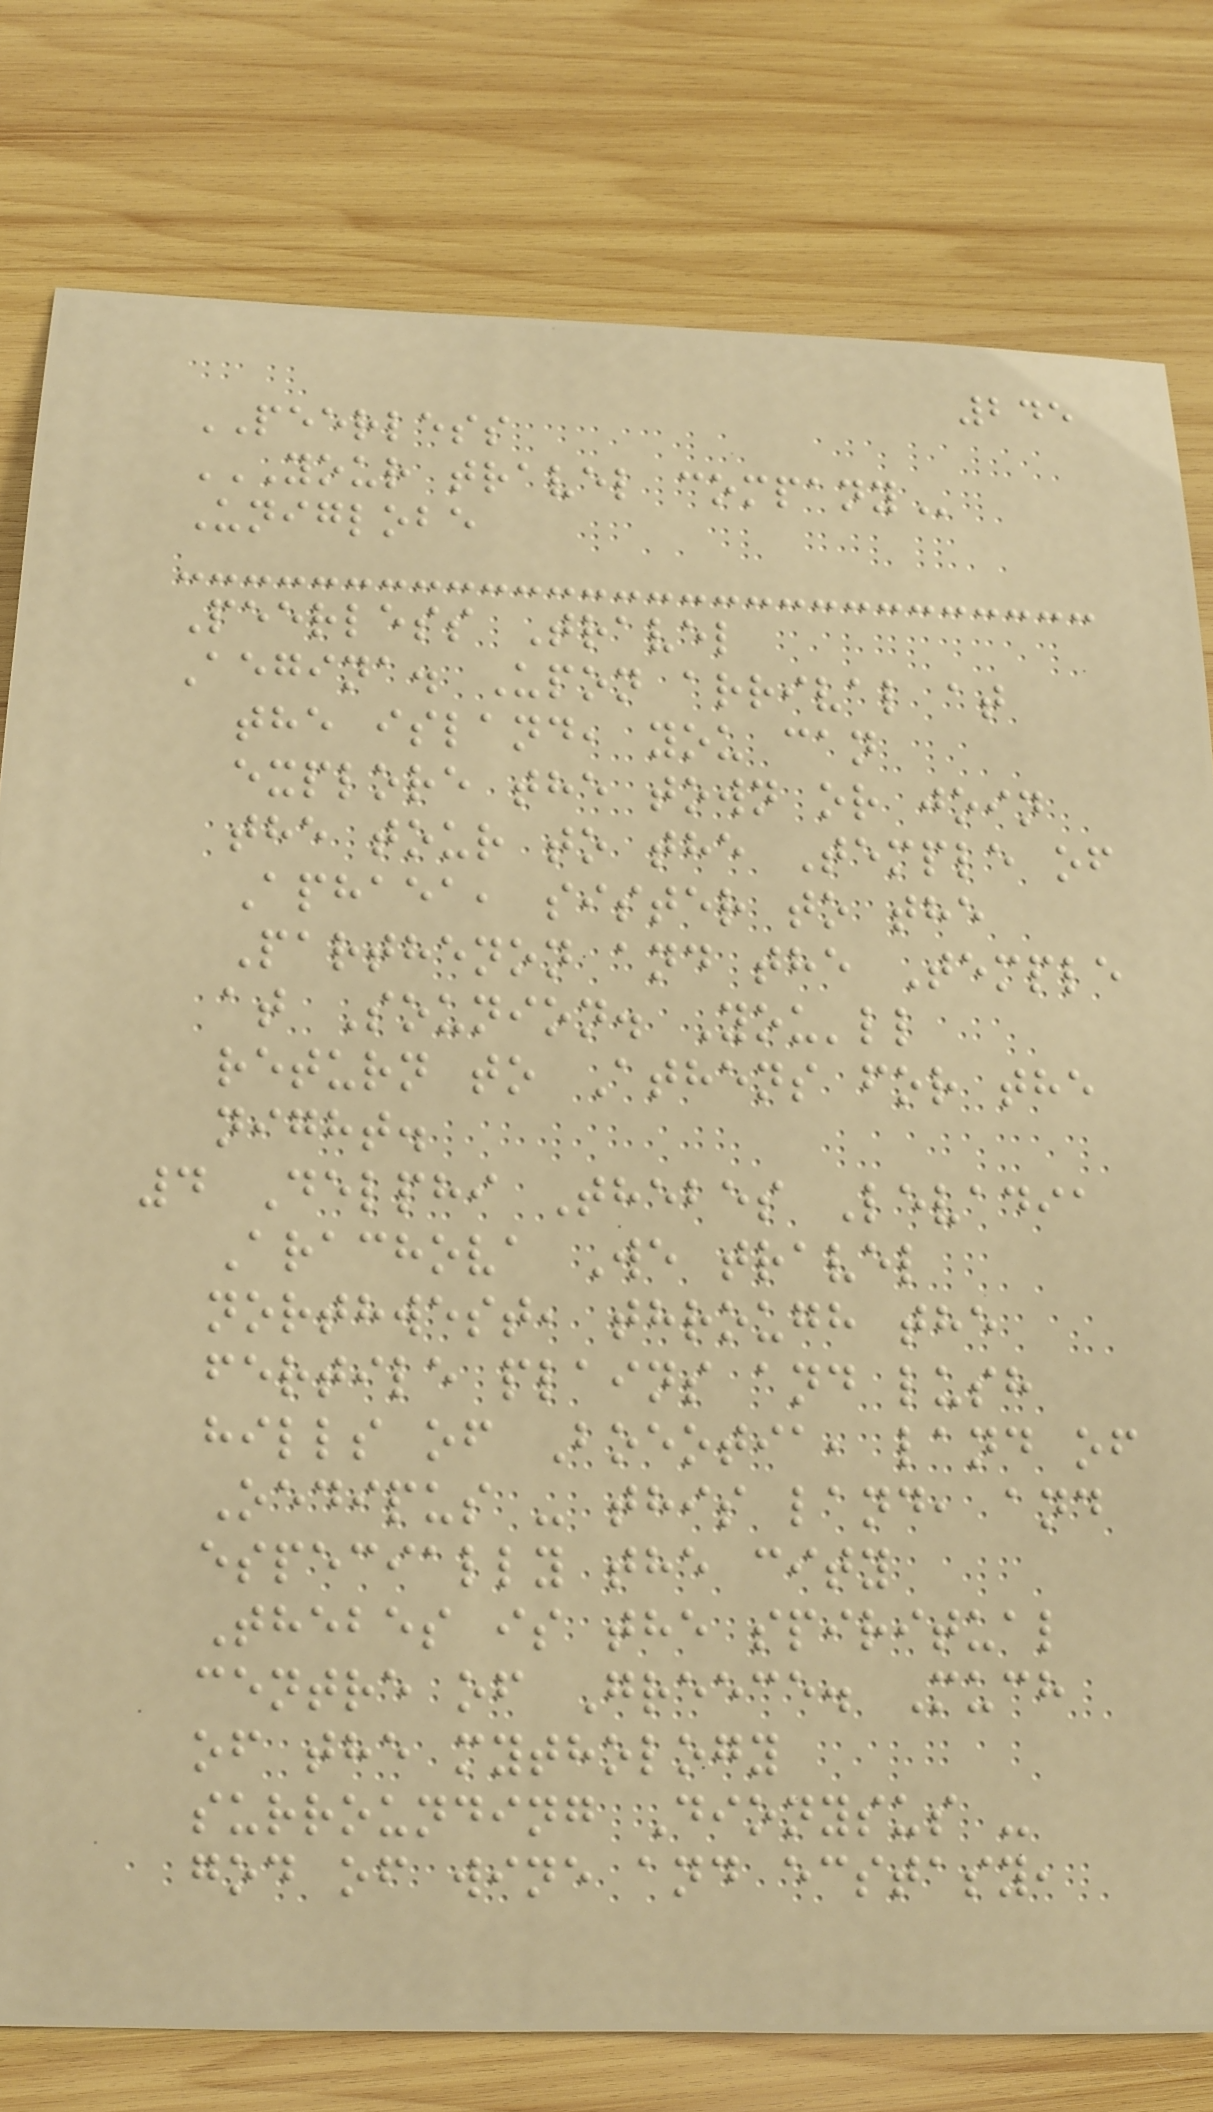245
PEERLESS
YOUR TRAVEL COMPANY
Uniglobe
Peerless Travel
Aegina. Upon arrival at
the island, you can
explore the town or join
the tour to the Temple of
Aphaea, sister to the
Parthenon and the Temple
at Sounion. You'll
return to Athens for the
night.
4 Delphi Thebes Levadia
Arachova We travel
northwest, through the
fertile plains and lush
hills of Boeotia, land of
Oedipus - this land, and
especially the city
Thebes is the spiritual
centre of Greece. Much
of the mythology
surrounding Dionysus -
god of wine and ecstasy,
